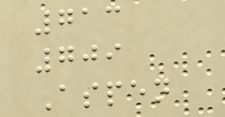713
709
Aspen
